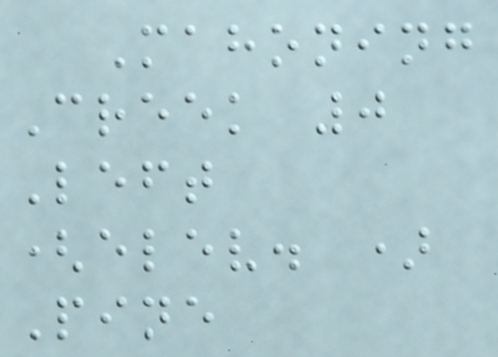Mahoning
Creek 0
Left
(elev. )
Pine
